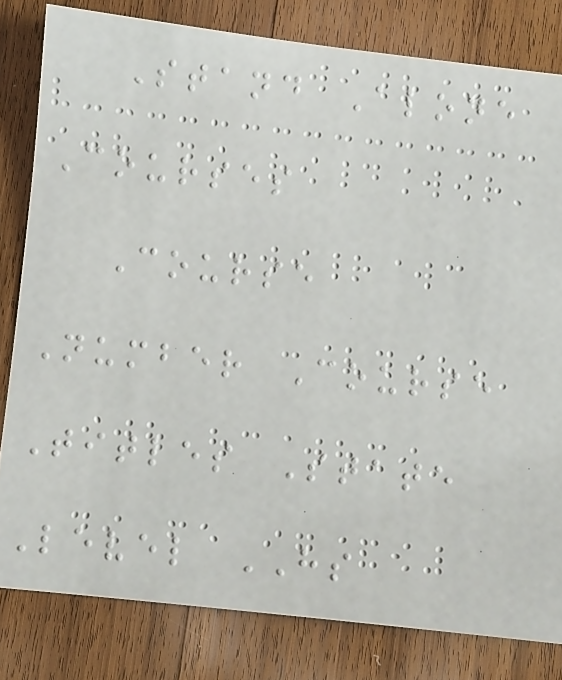Stand Alone
Courses
Course
Number Course
Titles State
Level HS
